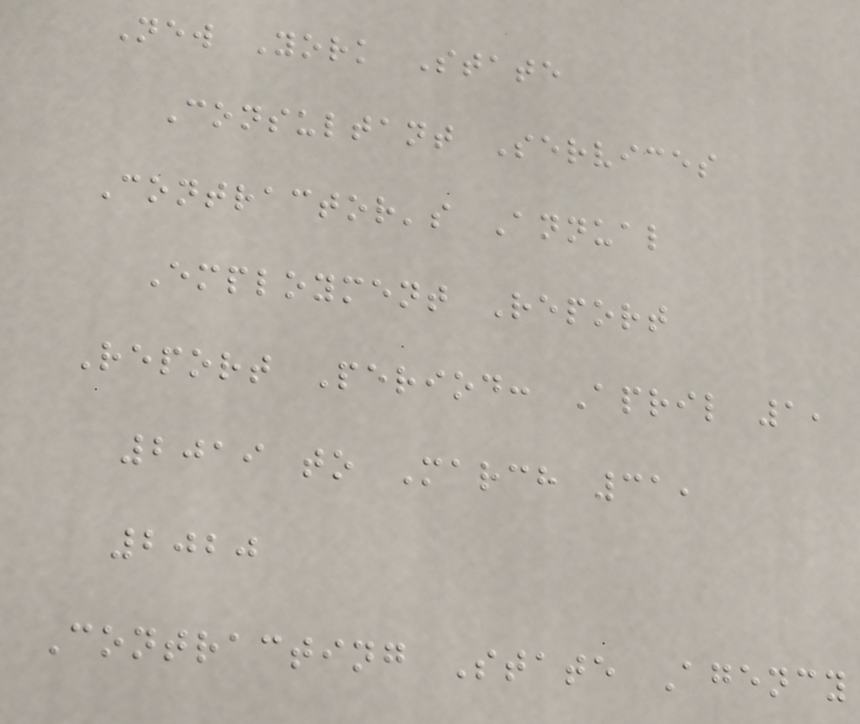New York State
Consultant Services
Contractor's Annual
Employment Report
Report Period: April 1,
2019 to March 31,
2020
Contracting State Agency
